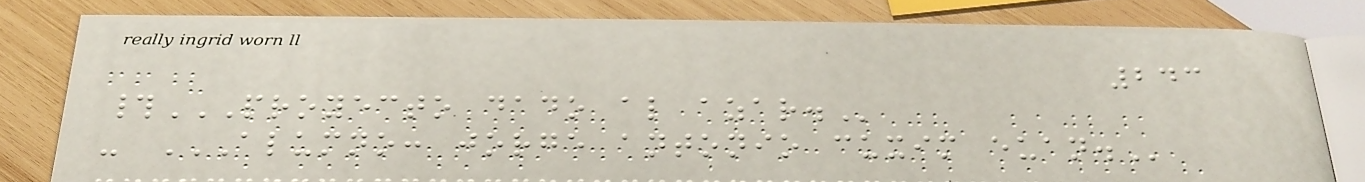243
#PROYECTO DADO AL AZAR.
- ALUMNO: JORGE ANTONIO CUXIM EUAN.
